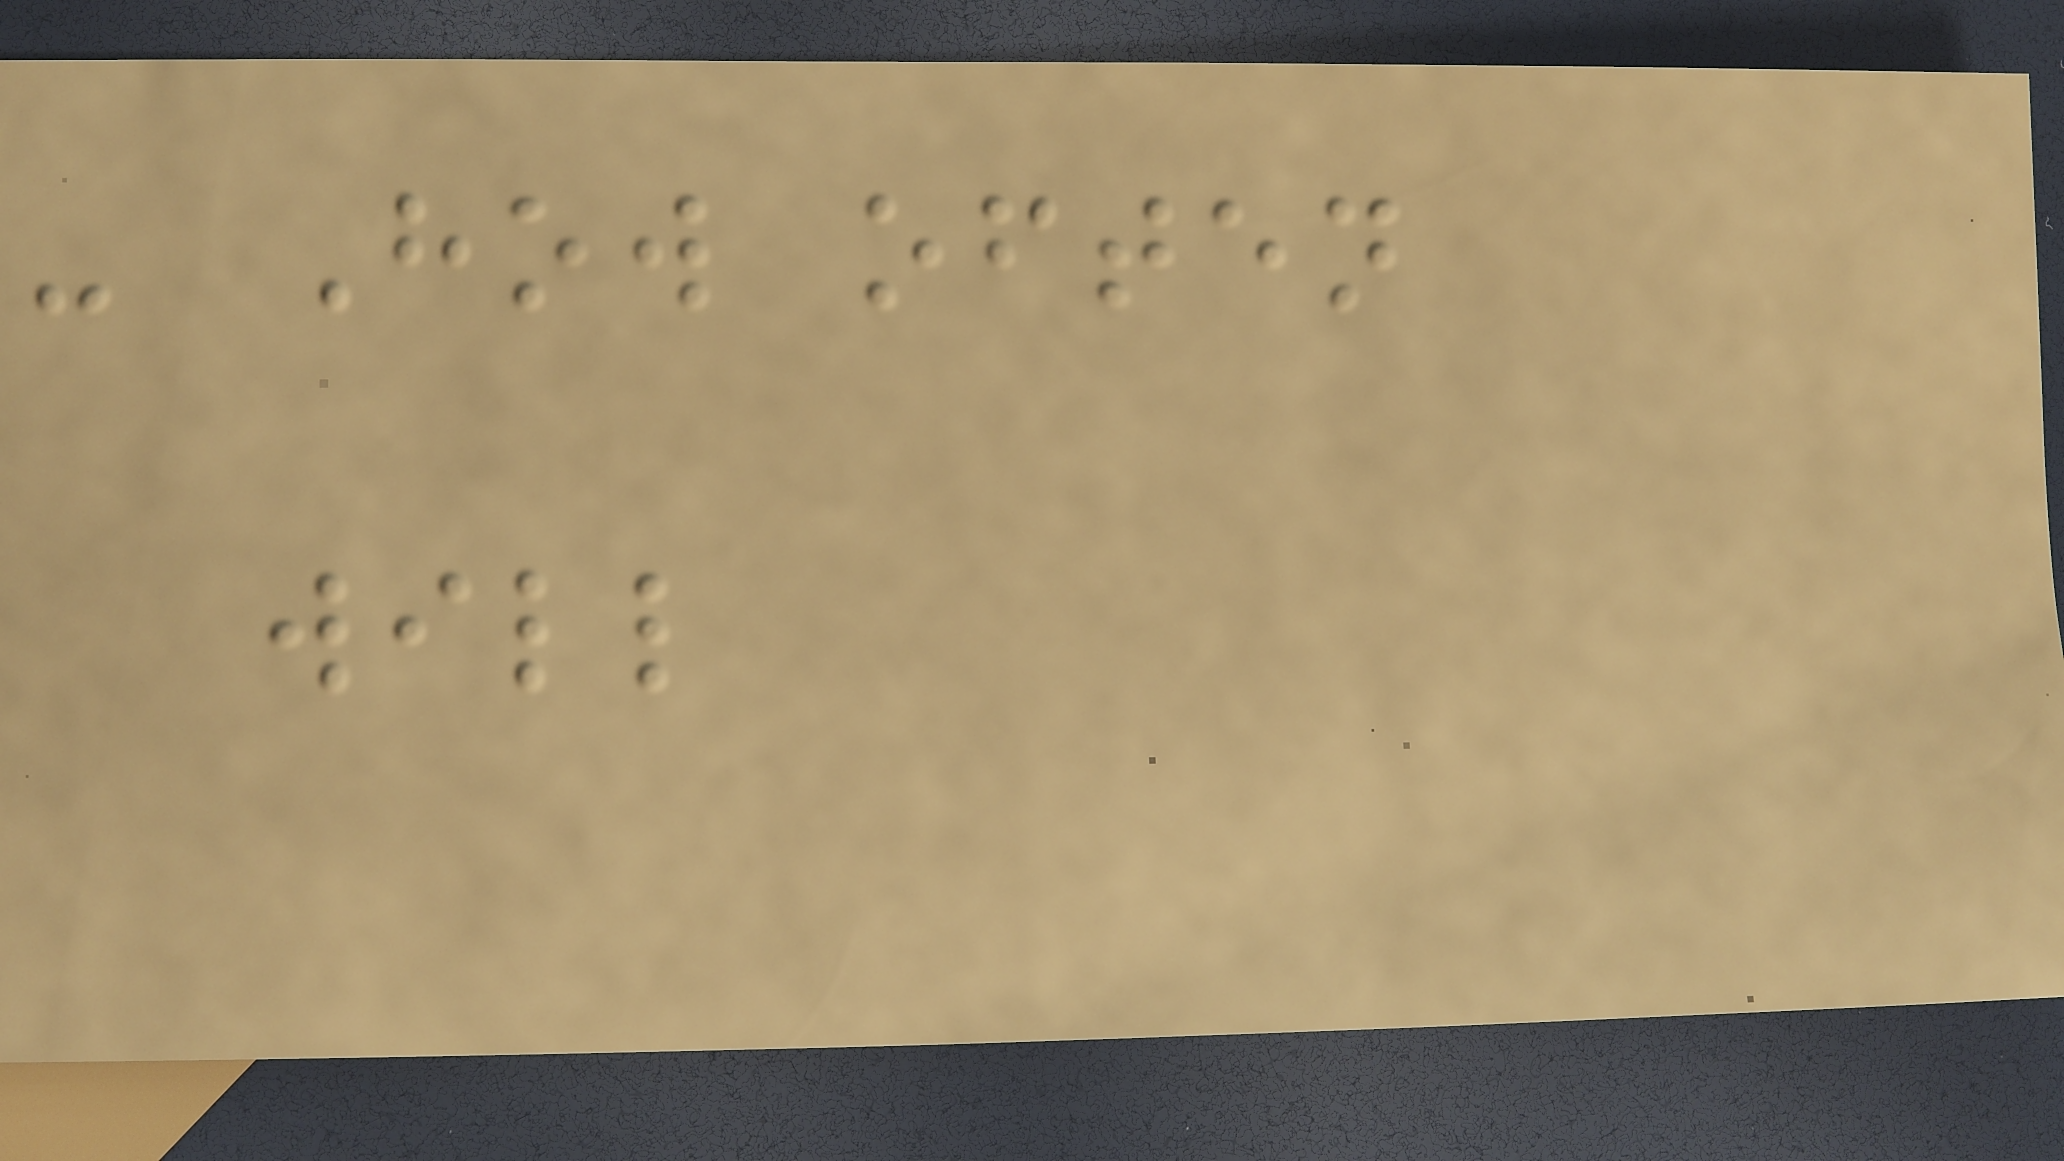- How often
will
